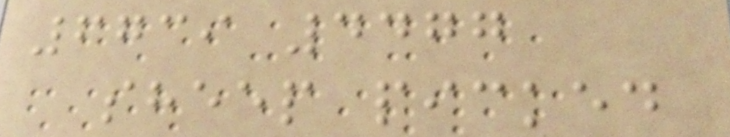6739 4477
sheep picked
